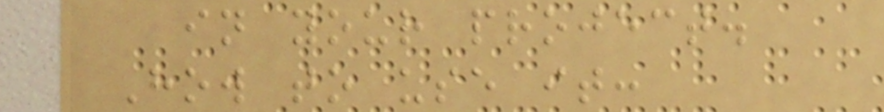in your project.
How to use it:
